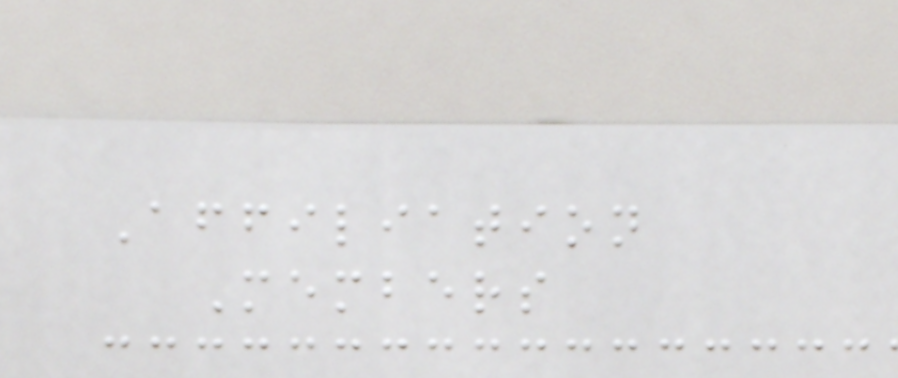Affiliation
Members
